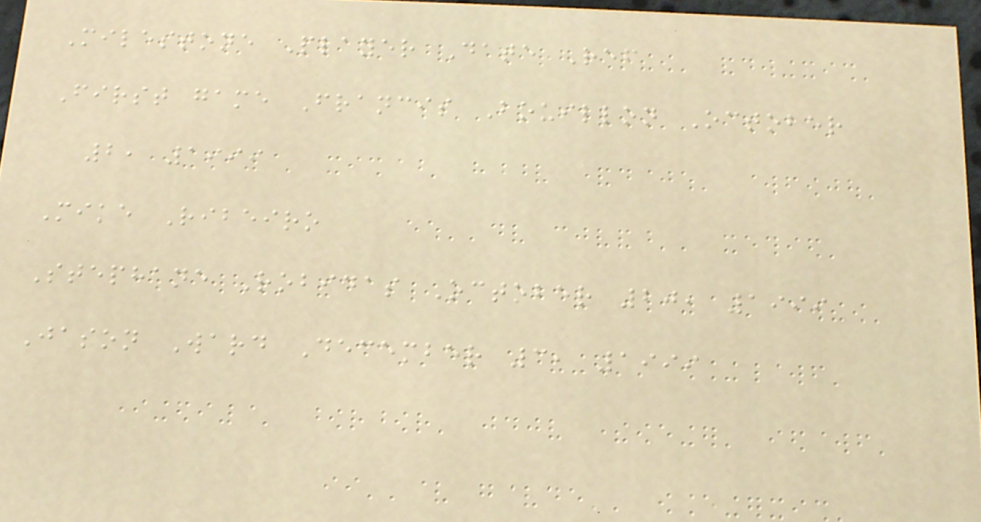Milestone Player Date Ref
First game Francis Bouillon October
2, 1999
Mike Ribeiro
Stephane Robidas October 20, 1999
Jason Ward December 3, 1999
